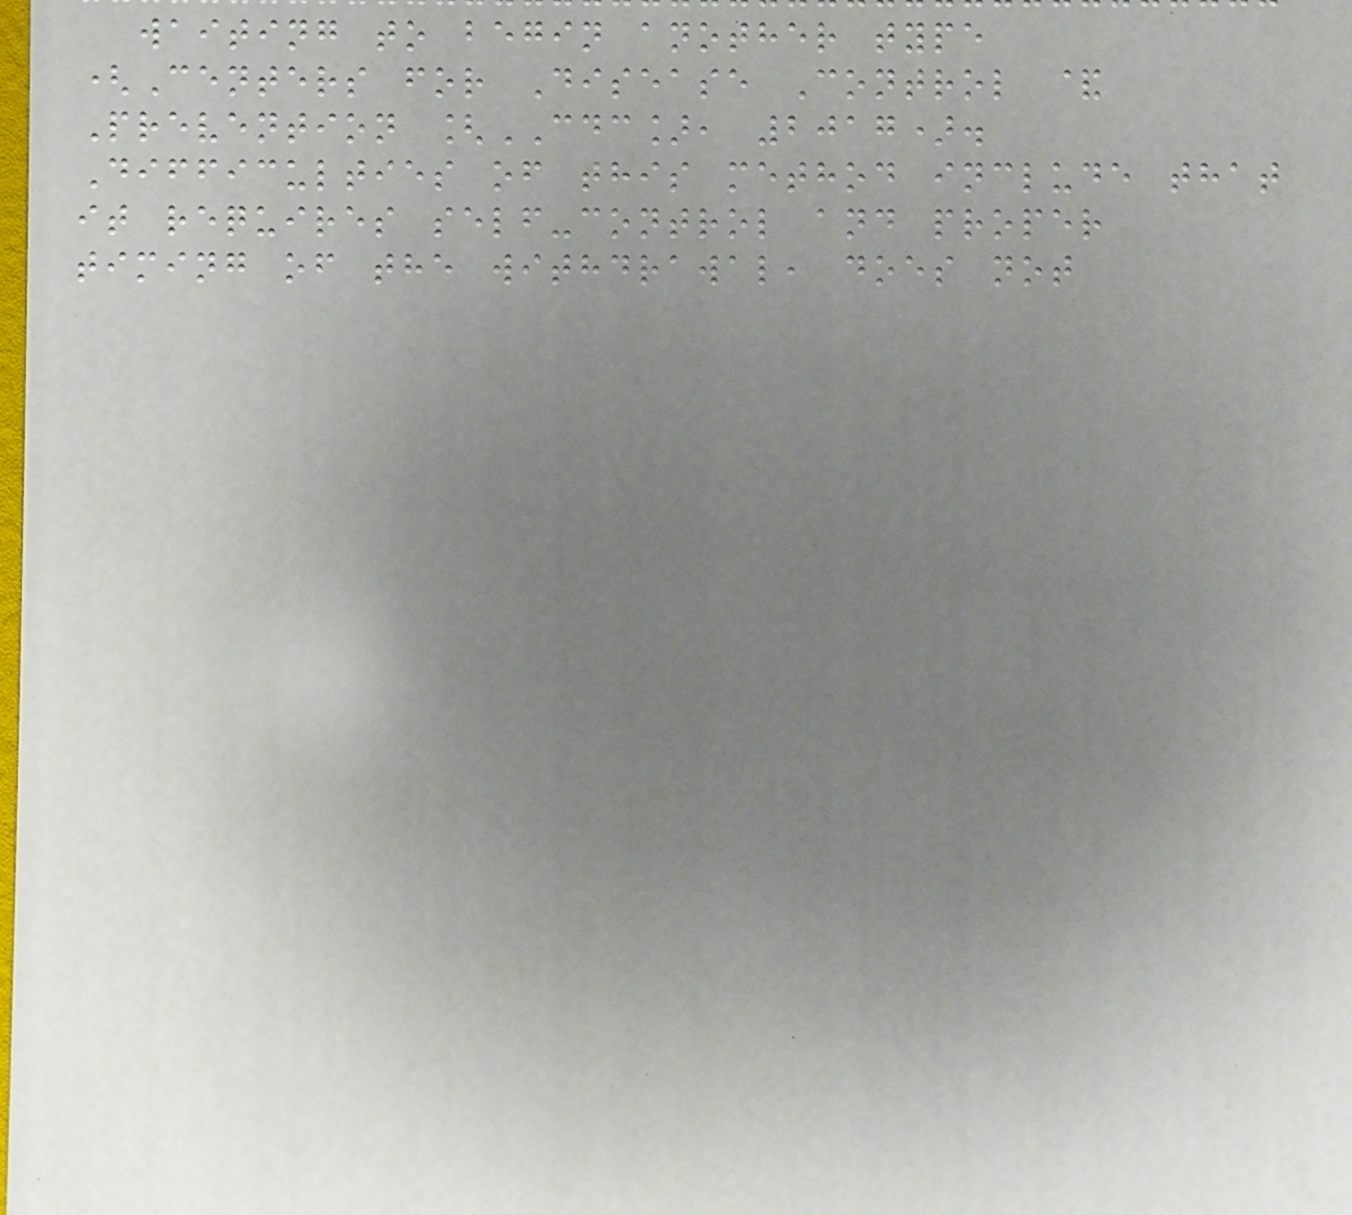waiting to begin another type
(Centers for Disease Control &
Prevention [CDC], 2017).
Difficulties of this method include that
it requires self-control and proper
timing of the withdrawal, does not
